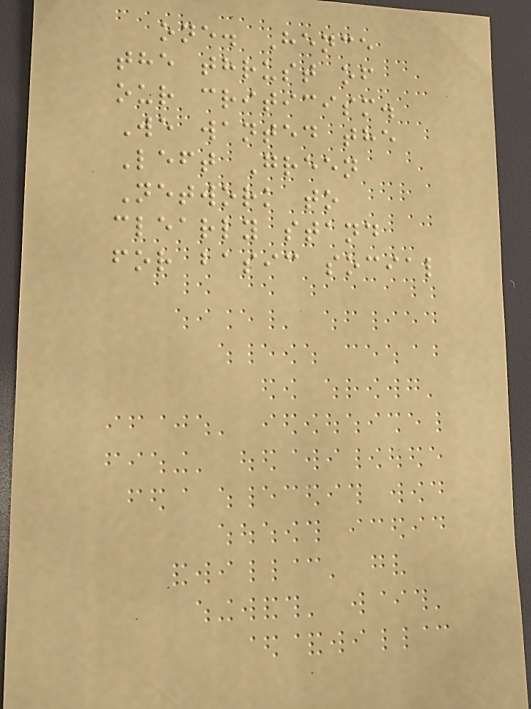one. Hence
the thrust of
our criticism.
We wanted the
Left Green
Network to
clearly stand
for basic social
